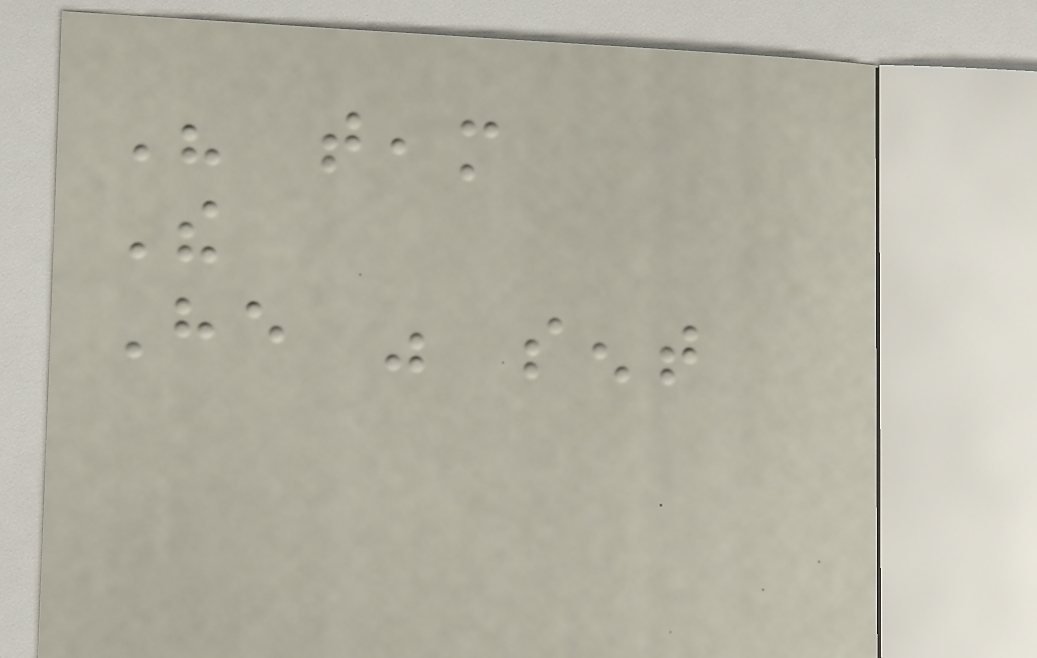His team
The
He was sent
